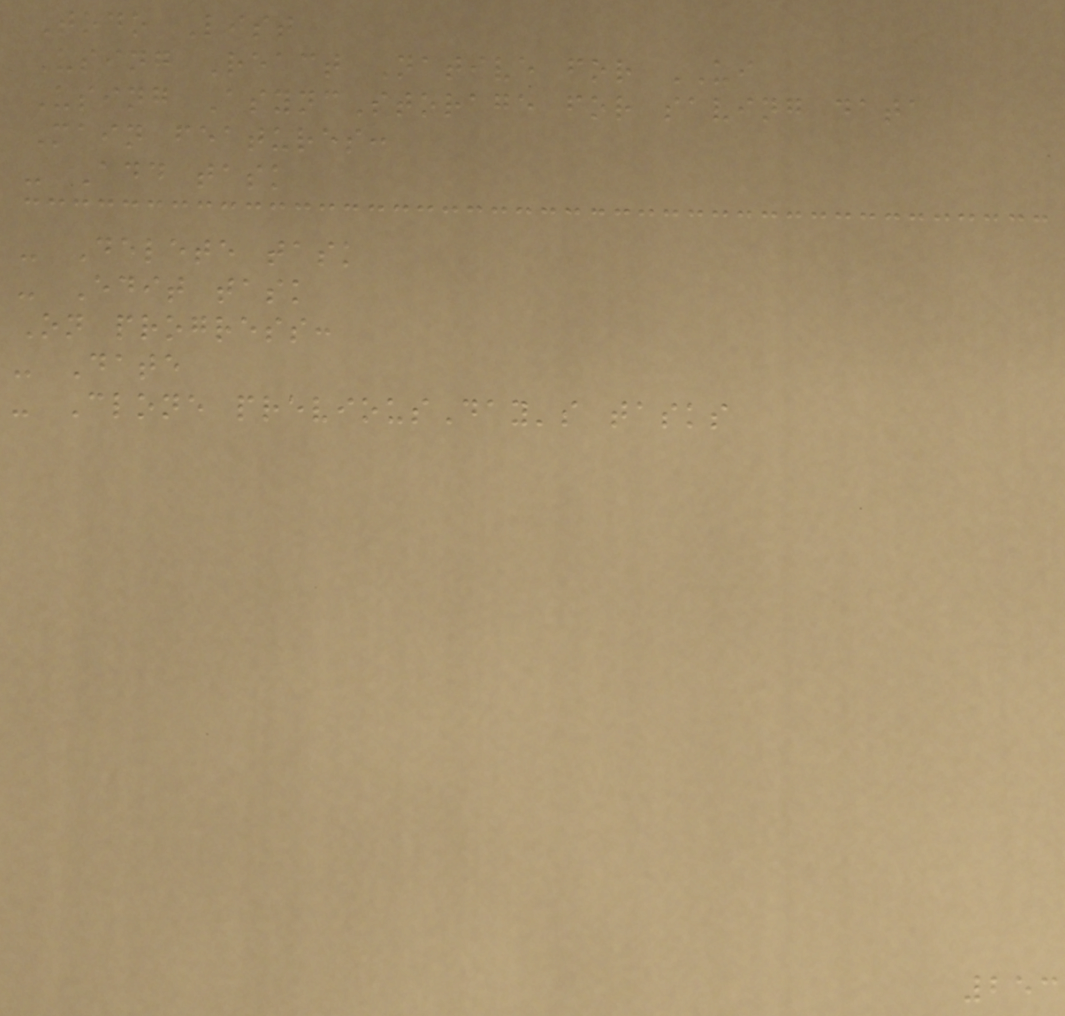Todo List
Using React Native for UI
Using AsyncStorage for saving data
Main features:
- Add task
- Delete task
- Edit task
On progress:
- Date
- Clone previousDay's tasks
253
